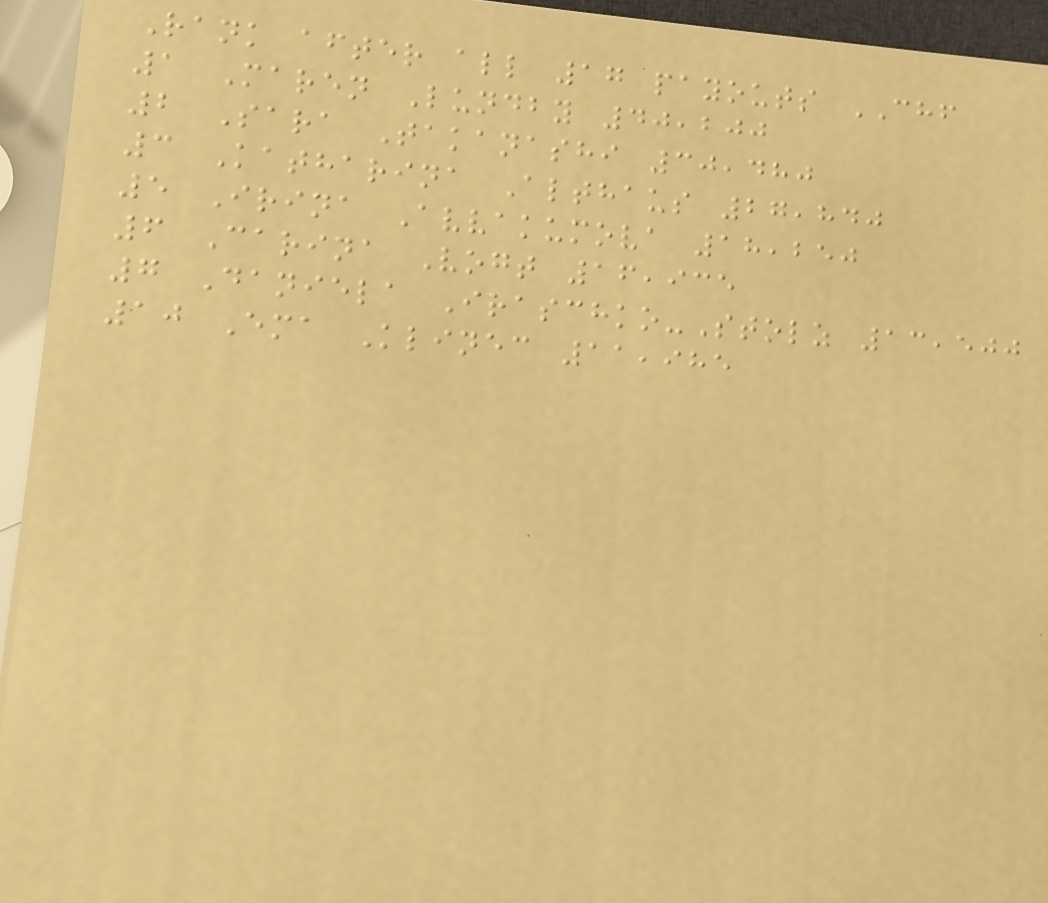Rank after all 17 payouts CHF
1 Maren Lundby 40,200
2 Sara Takanashi 30,480
3 Katharina Althaus 27,840
5 Irina Avvakumova 18,250
6 Carina Vogt 16,935
7 Daniela Iraschko-Stolz 13,500
10 Ema Klinec 11,985
